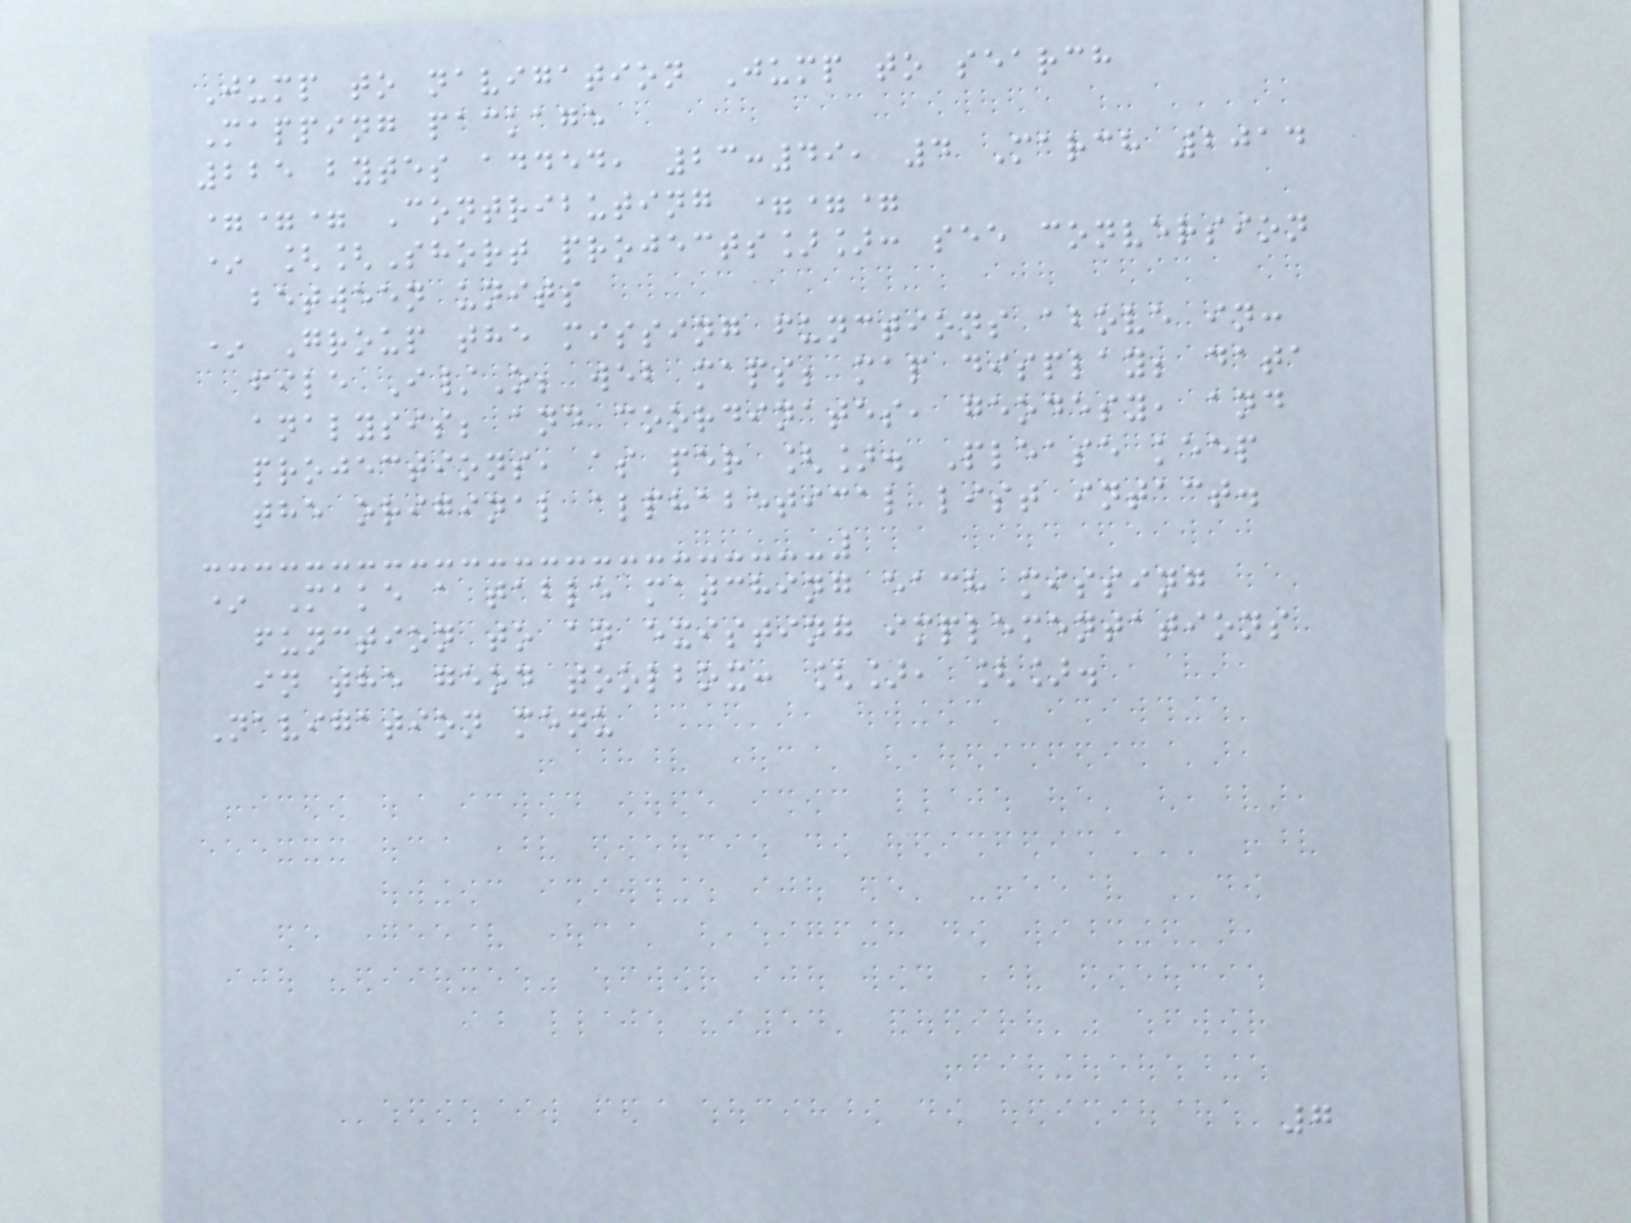Jump to navigation Jump to search
Mapping package
225 bytes added, 23:49, 4 March 2014
=== Contributing ===
* [[Short projects]]: see conversion
between units
* Group the missing functions above in:
file I/O; web maps; map display; data
analysis; and coordinates, geodesy, and
projections, as per []. Please keep
the original alphabetical list intact.
* Make a table matching each missing
function to an existing implementations
in the geod toolbox: [], [].
Navigation menu
7
